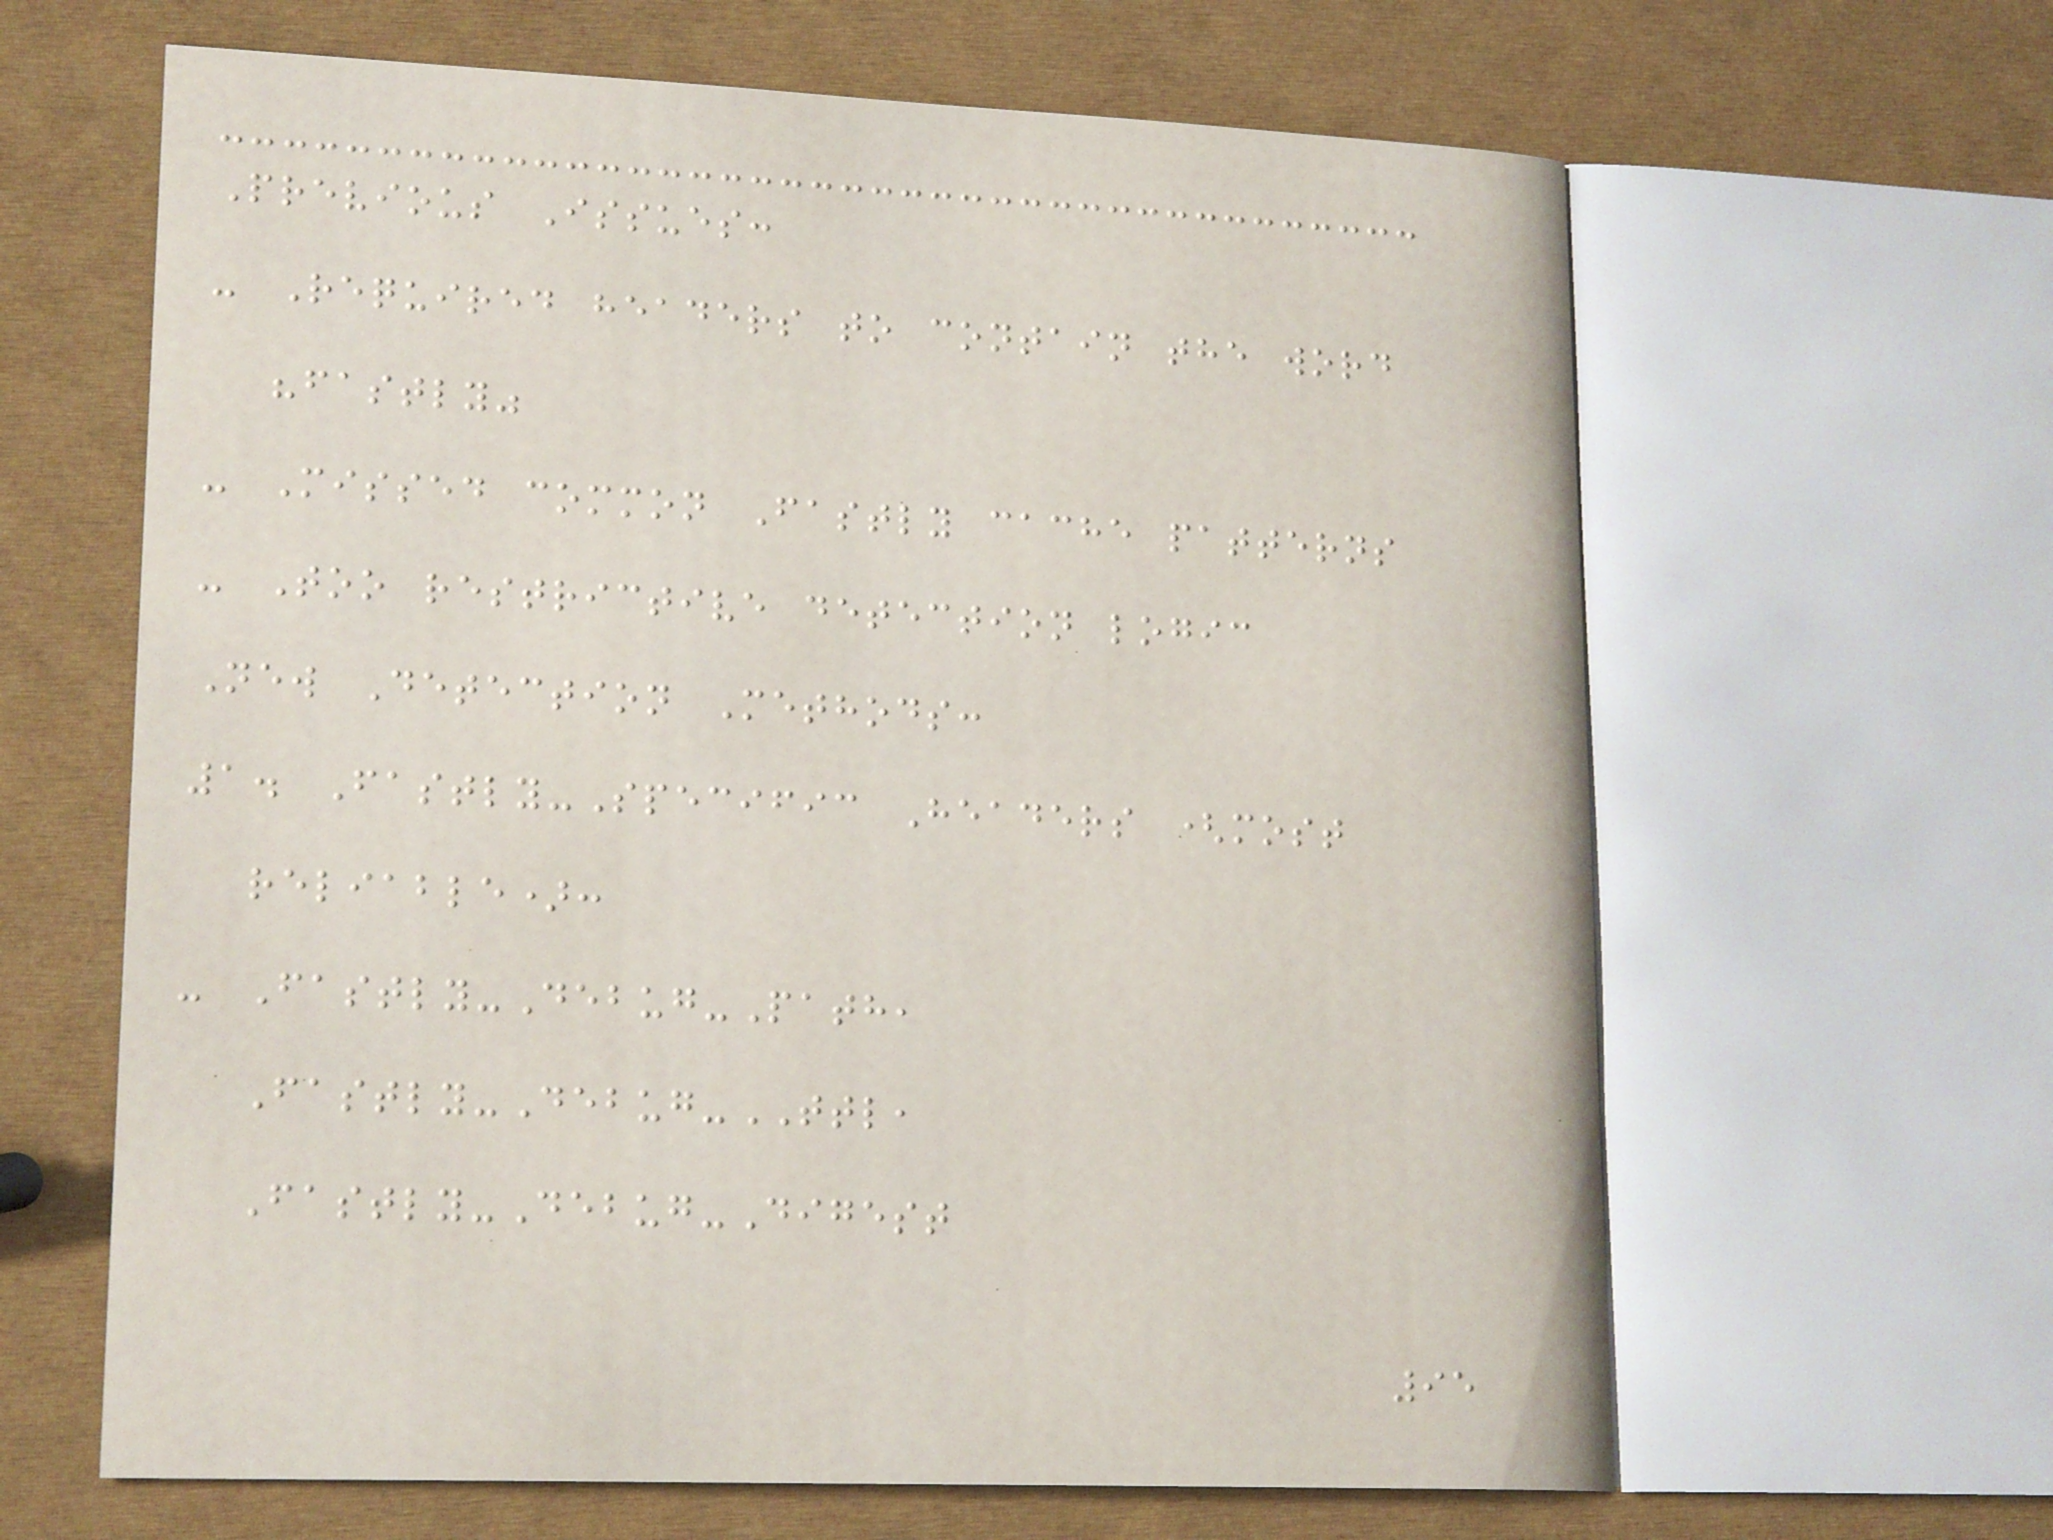Previous Issues:
- Required headers to contain the word
"fastly"
- Missed common Fastly cache patterns
- Too restrictive detection logic
New Detection Methods:
1. Fastly-Specific Headers (most
reliable):
- Fastly-Debug-Path,
Fastly-Debug-TTL,
Fastly-Debug-Digest
95
